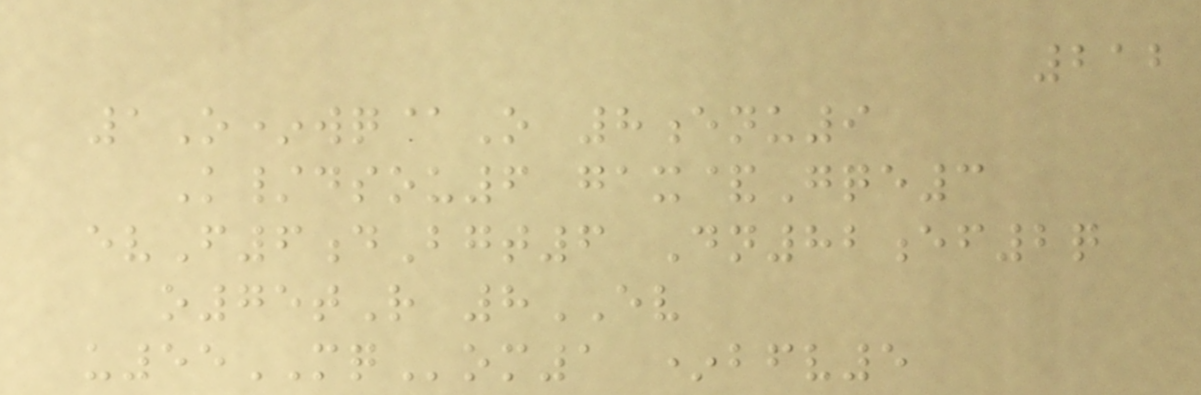212
1O*wq@O 8enu9
K/dsou6 gax&Gqe3
evF6dBgt6 Dn82ef2q
o75tR 8EV
u55MQom1 *bfv5
